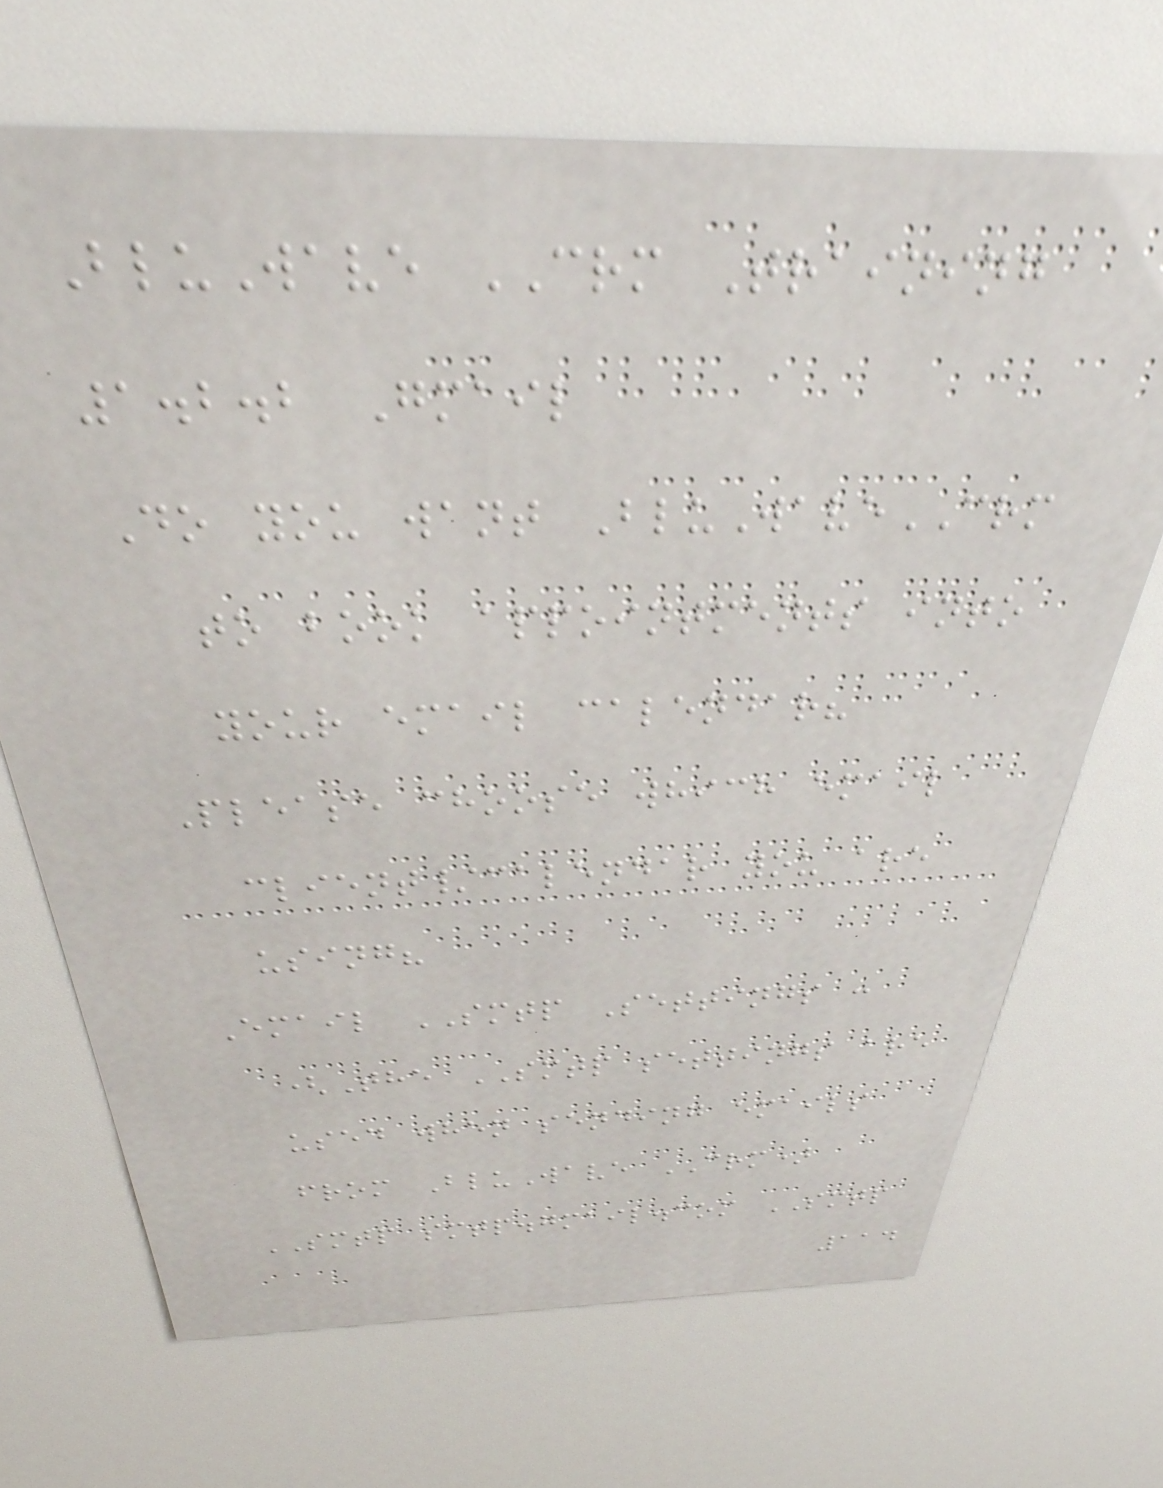BluWave CRM Training
1.2.2 Gmail
Do you want BluWaveCRM
to book appointments into
your email calendar?
Please choose which email
client/calendar you are
using?
Email SMTP Settings :
(The SMTP settings are
used when sending emails
from BluWave CRM)
SMTP smtp.gmail.com SMTP
114
